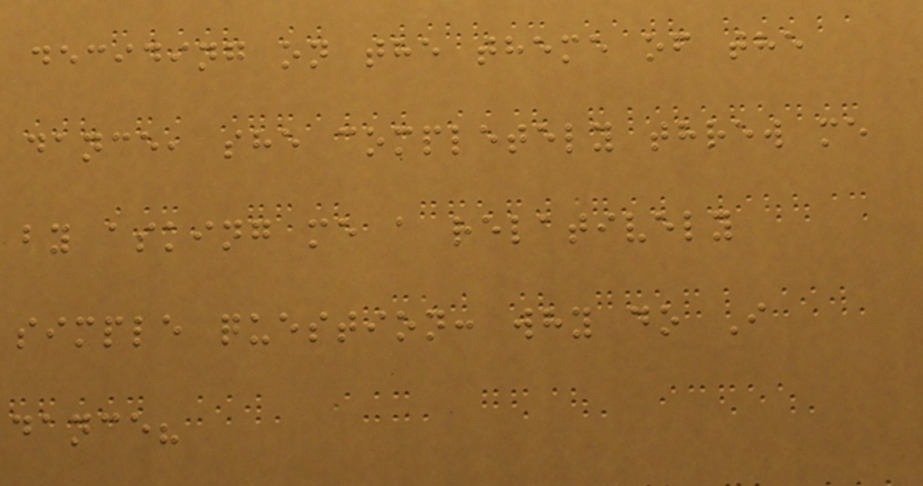deciding on the theme of the
dance, she completely threw me
by asking me a relatively
simple question: why do I
dance?
